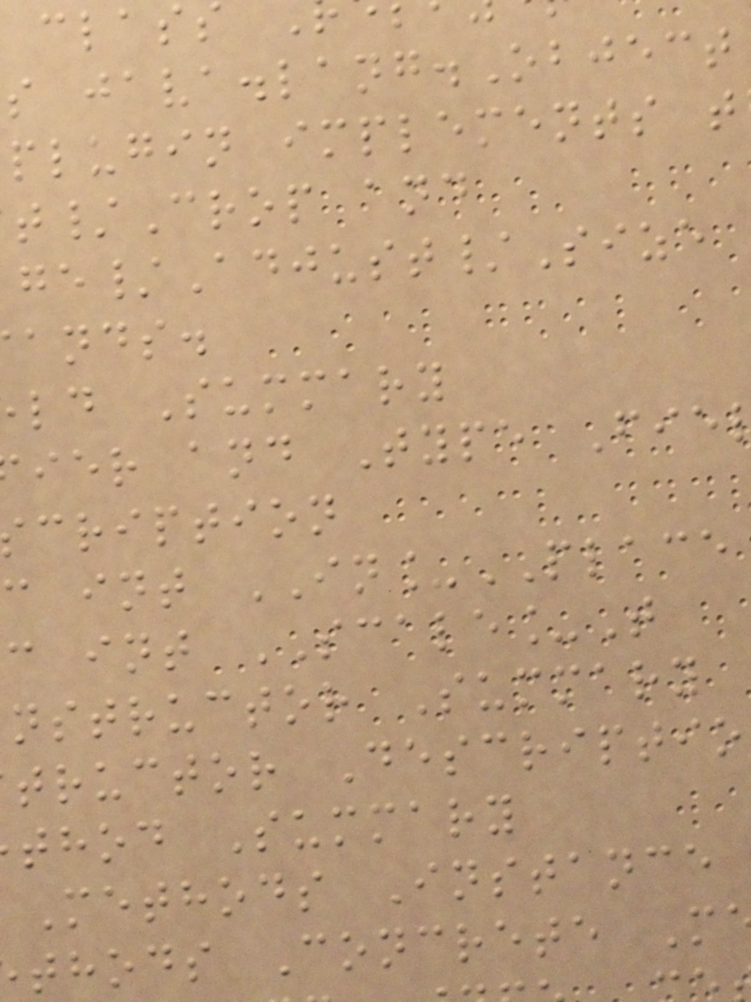s java.lang.Object
plugin implements t
t/Crop and
ge/Adjust/Size
ands.
ld Summary
ier and Type Fie
cription
c int IN_PLACE
c int SCALE_T
nstructor Summary
tructor Descriptio
thod Summary
Methods Instance
thods Concrete M
